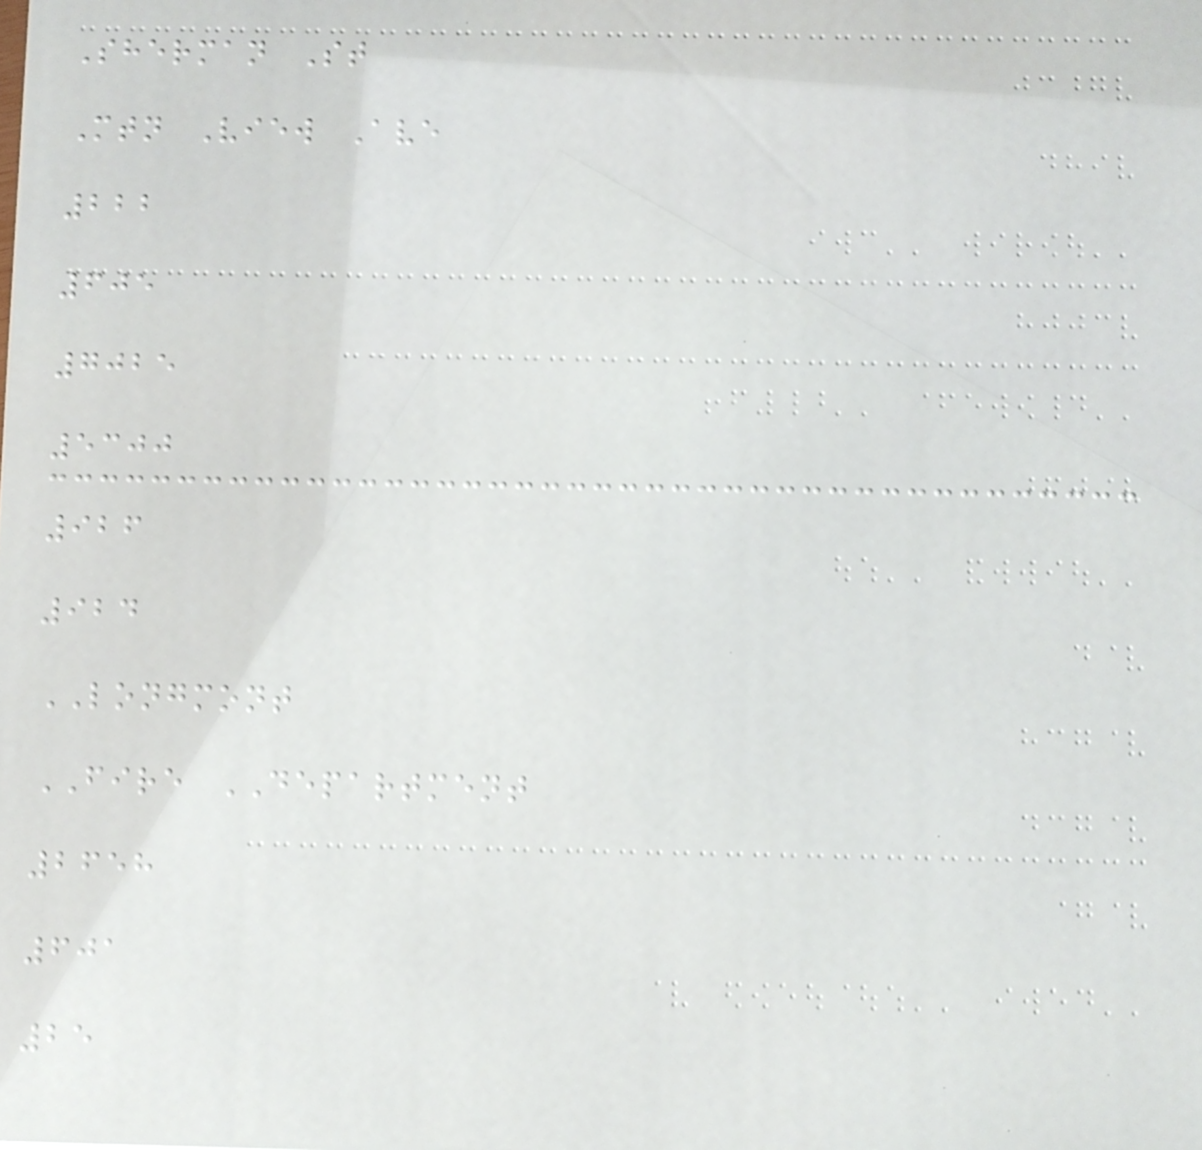Sherman St
Mtn View Ave
222
605
7025
5300
926
924
LONGMONT
FIRE DEPARTMENT
2658
601
25
